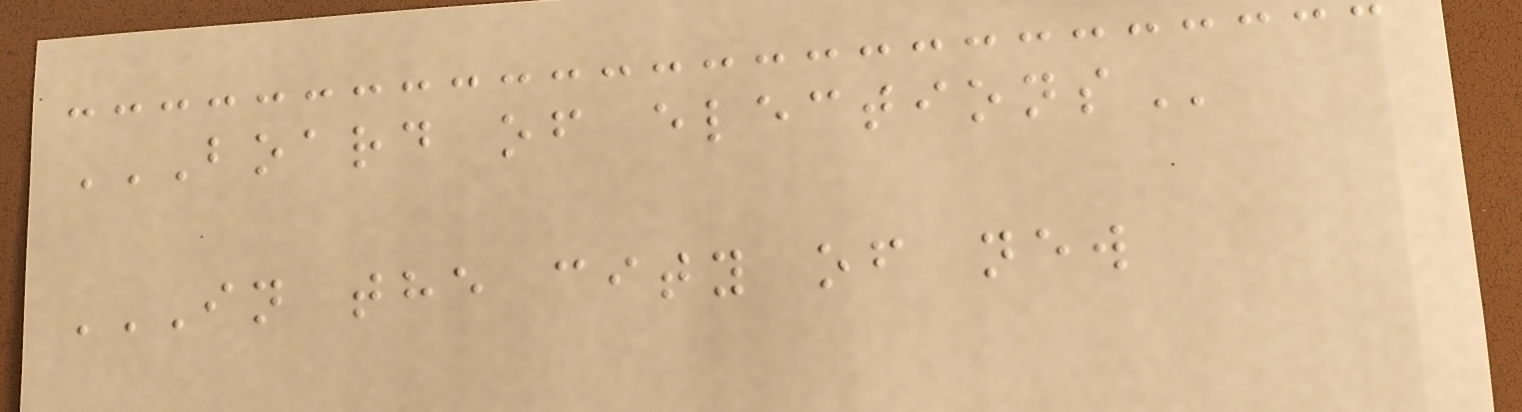BOARD OF ELECTIONS
IN THE CITY OF NEW
